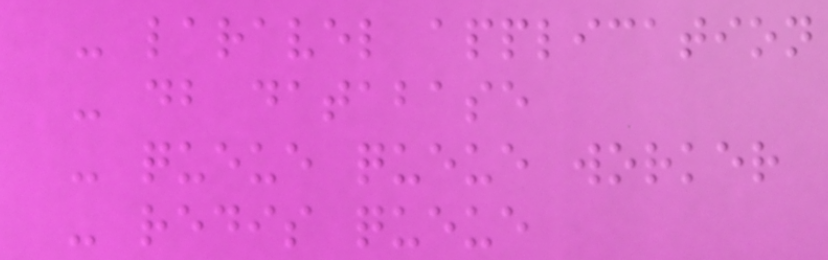- laravel application
- db database
- queue queue worker
- redis queue
